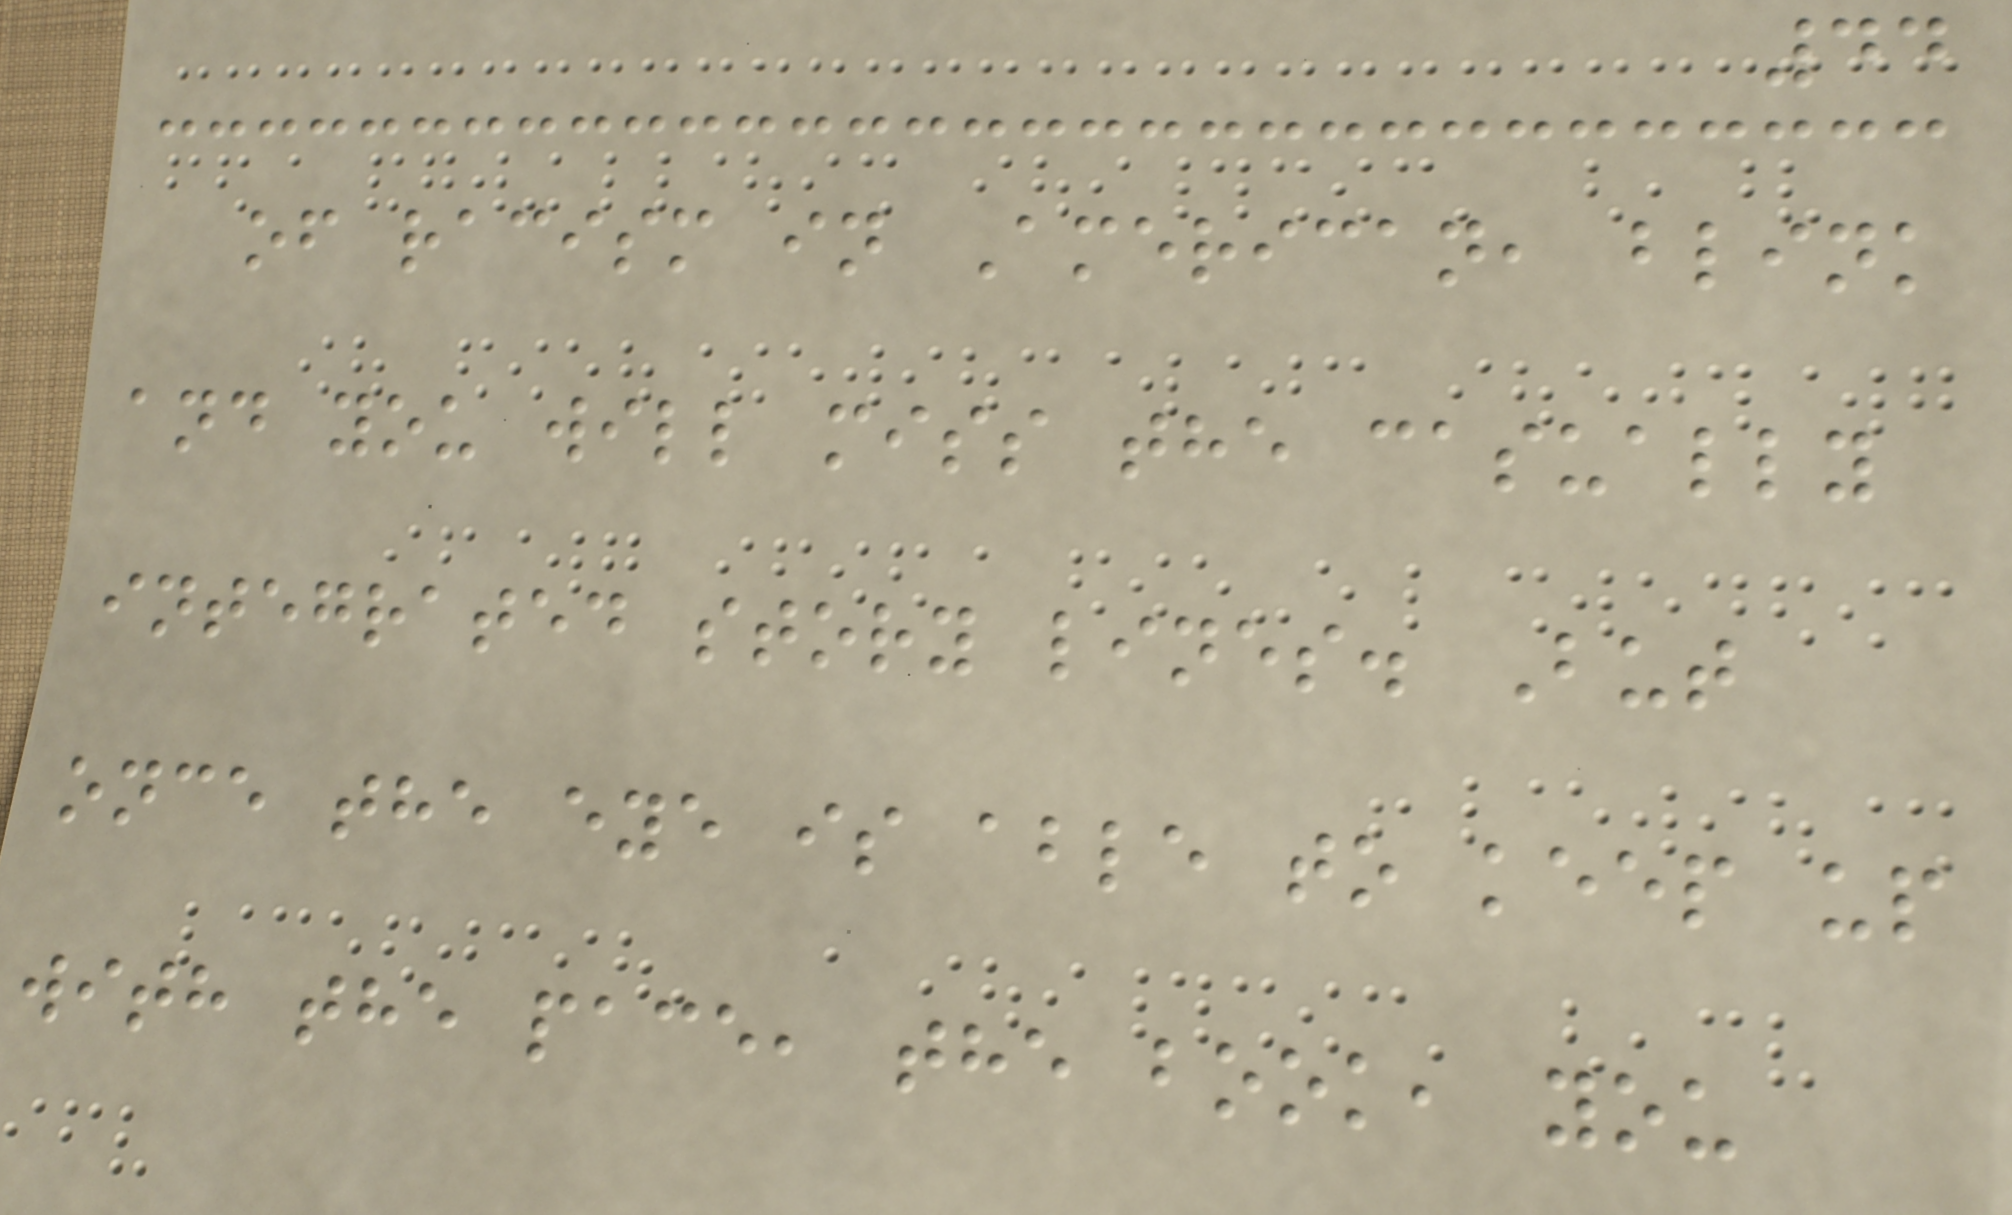44
of racism in American, blink
and you will miss the casually
integrated story lines. But
once the eye is able to keep up
with the pace, the book, you
